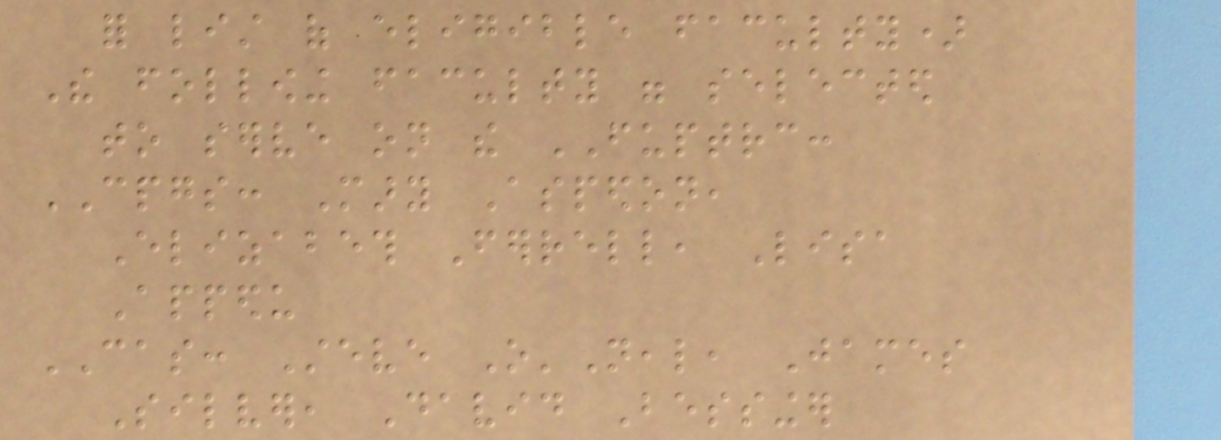for list of eligible faculty)
The following faculty were selected
to serve on the FUPTRC:
CPGS: Mary Aspedon,
Elizabeth Ferrell, Lisa
Appedu
CAS: Steve O'Neal, James
Silver, David Bessinger
